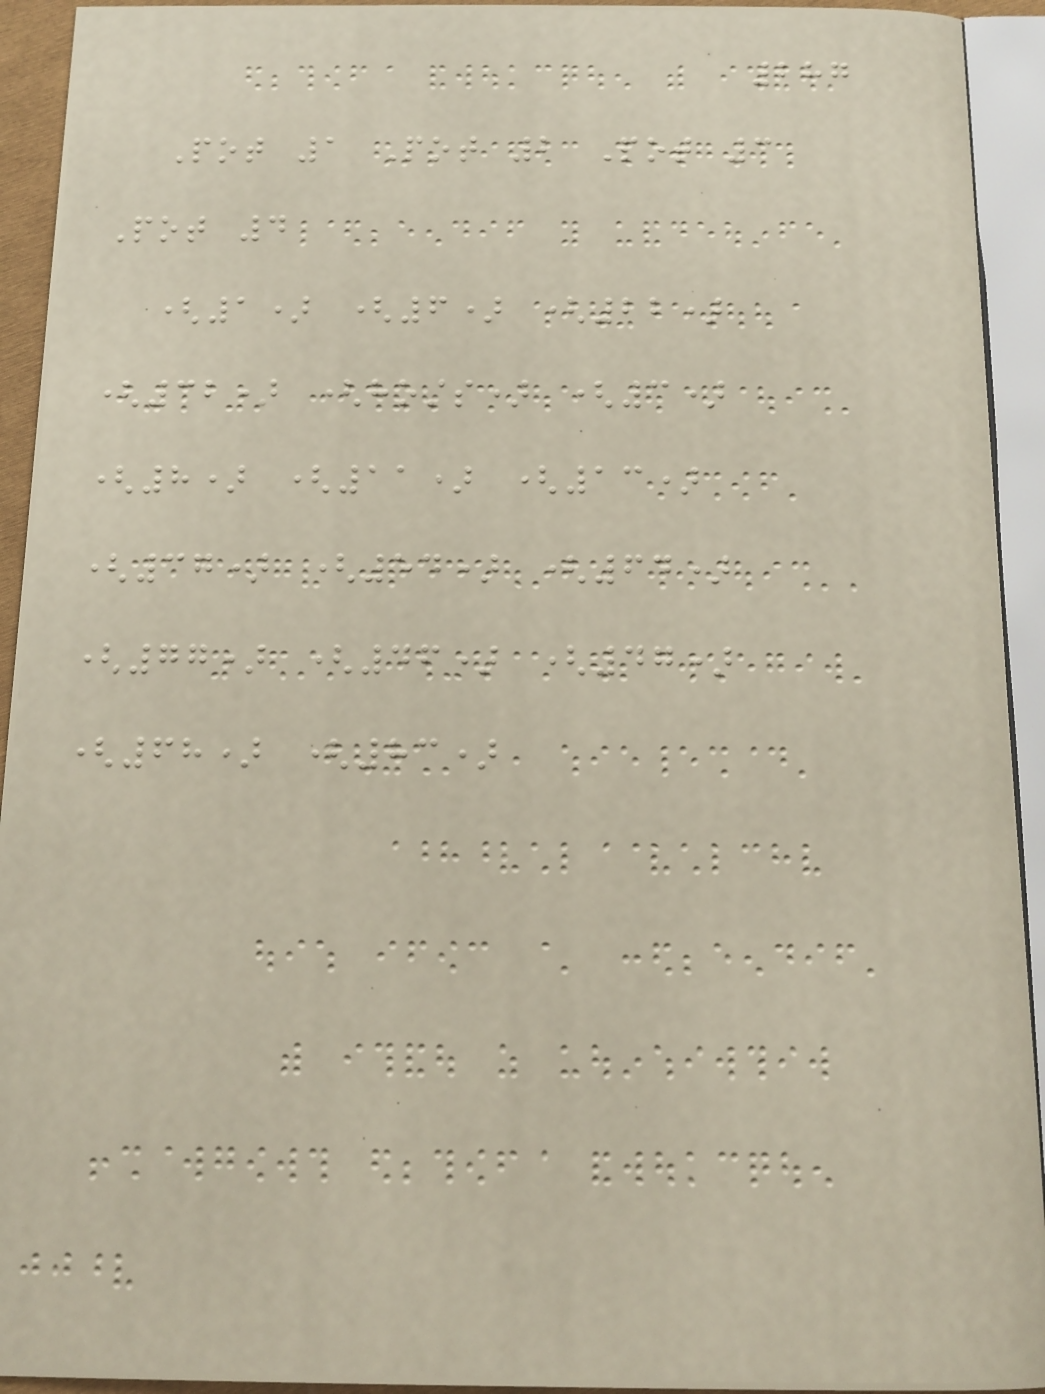287
Pot 1 Pot 2 Pot 3
Pot 4
(1) (6) (22)
(32) (hosts) (3)
(8) (11) (13)
(37) (54) (64)
(77) (46) (47)
(68) (83)
